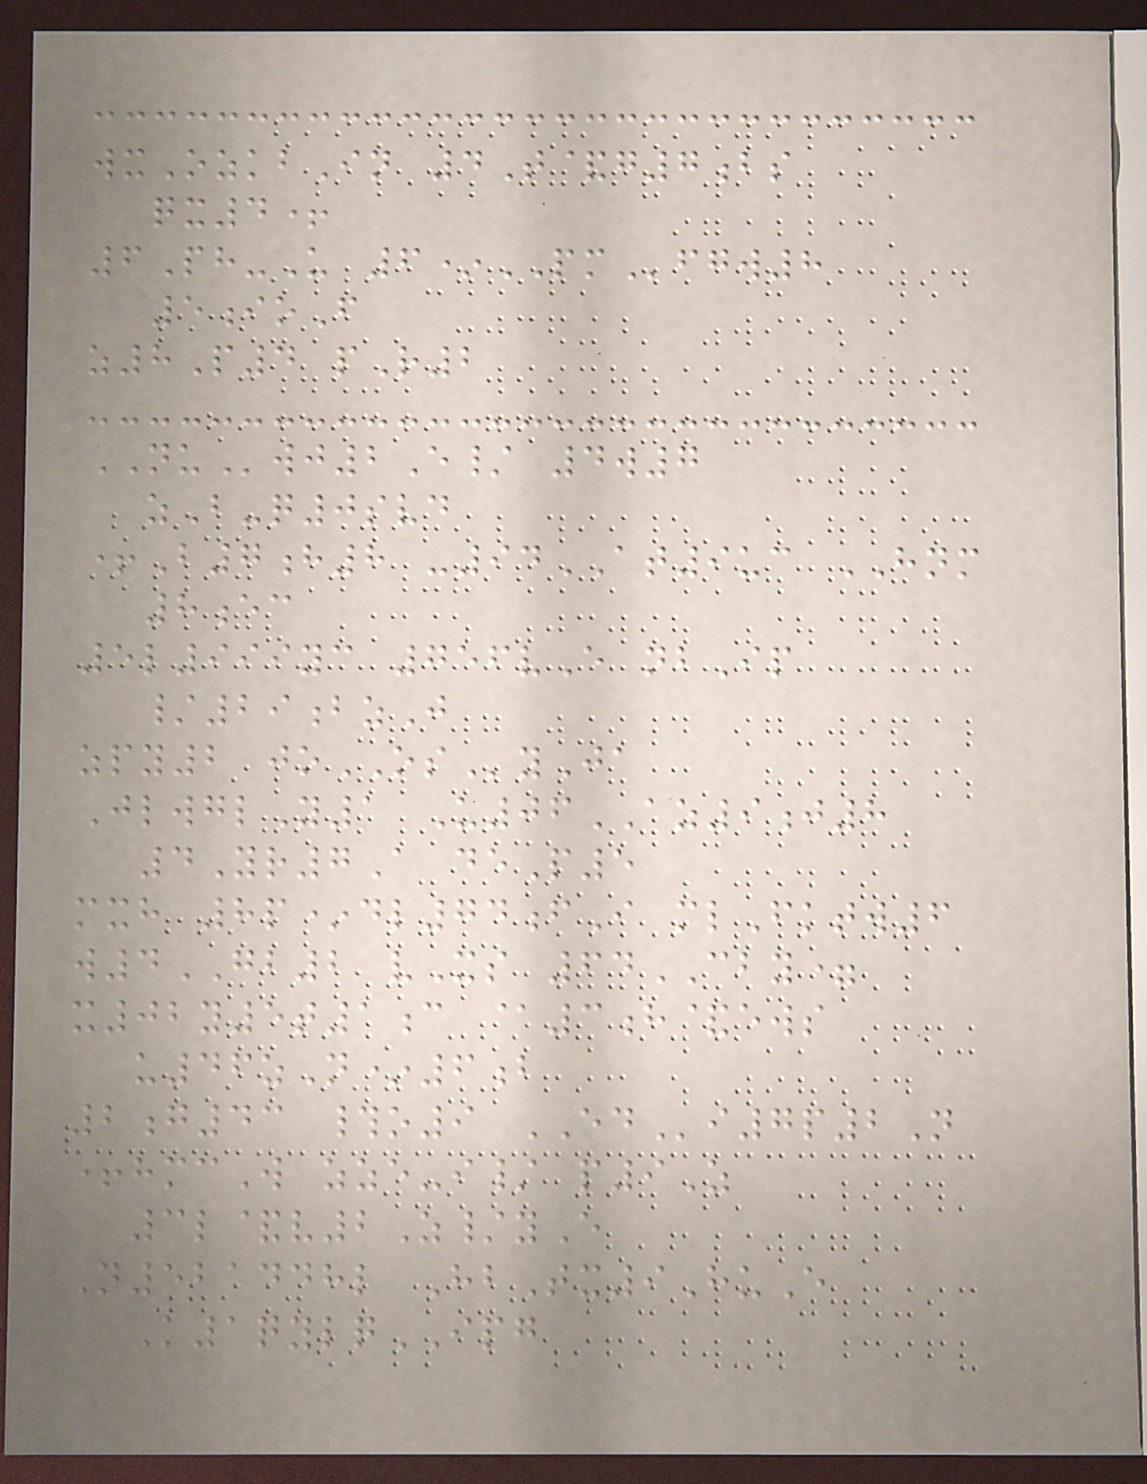wxOzkbIn 4T&g7bs
qx4+
6Ph-U 6*PMfgw8
5ioF
z8P4 pR2
NUwj2E/ 4w7
zB-q0svd
+B7h8 -94AT9uc HNM
8ec
5l999yc 756vE nbIp
/29bzJ
zpy2 joOSyJa
JlwglY1 U06AZ9j8
4Yr7A deP5
mxh 8p*dl74fI mlFktw6
w4GB2 vXs 64CBY=
x02y5t1c @3h&ews
u46zN*6b
2g43 #o9 EDi7p2N
+hmcW zze-i/ p9Z
3l&v2Z/yE
N521448l HbTx9HuE
K1qylqIPG
